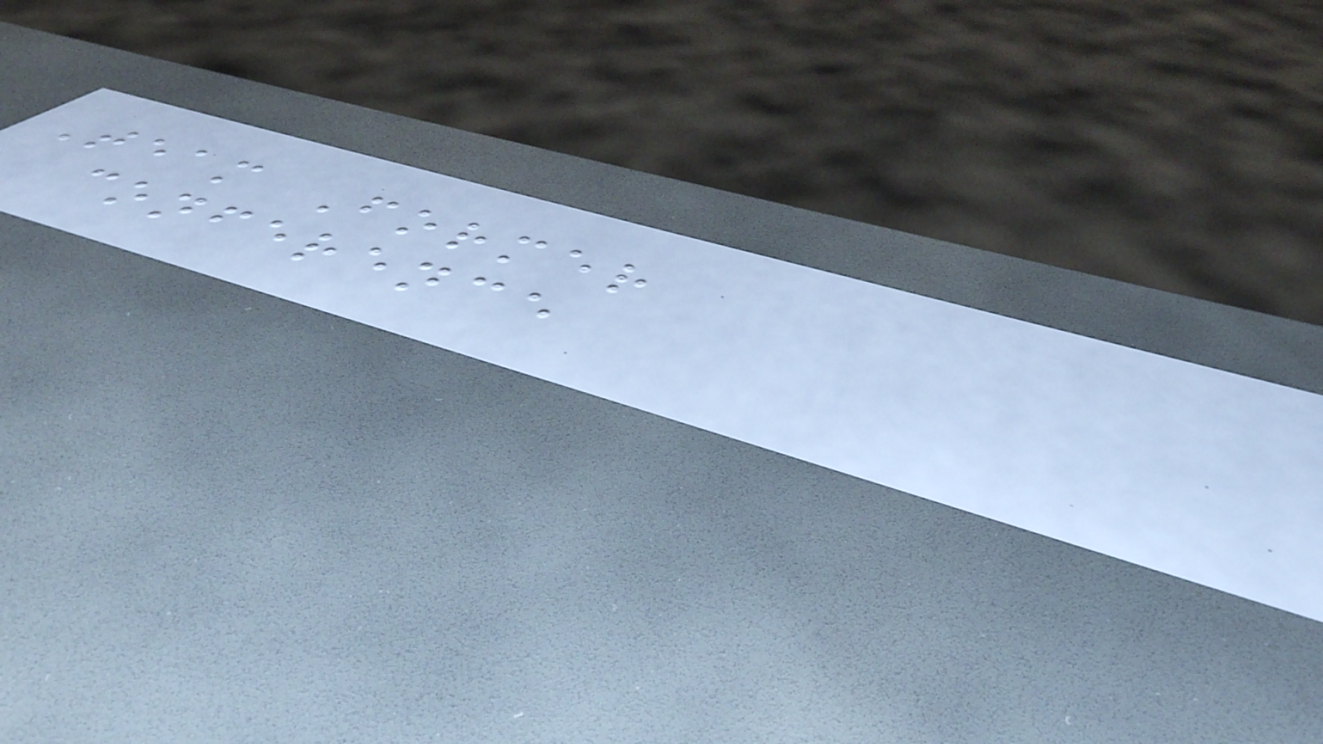Team Former
conference
